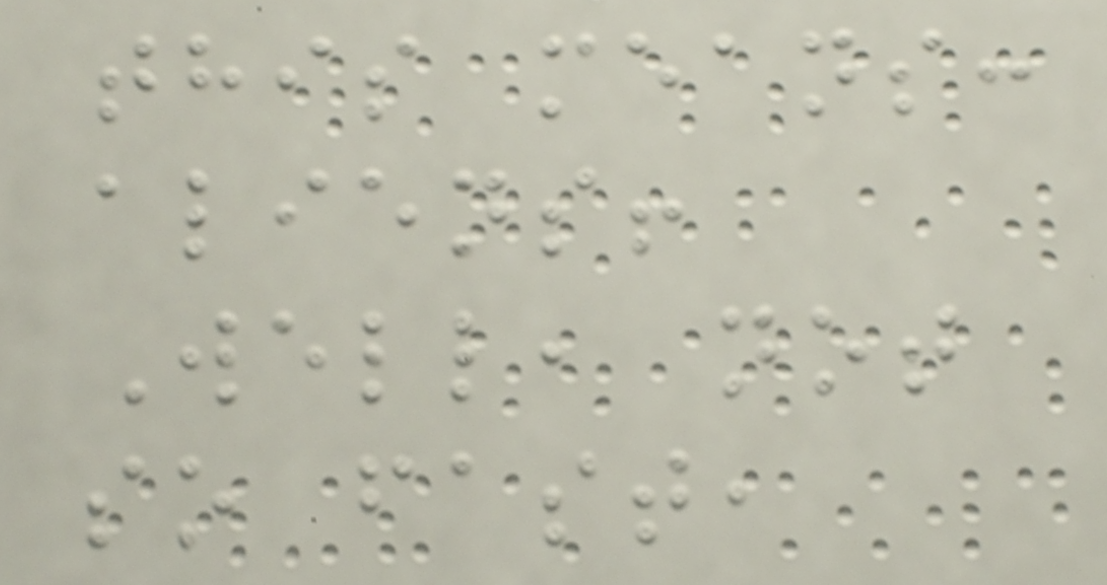this means:
aliens!
Well, not
so fast,
